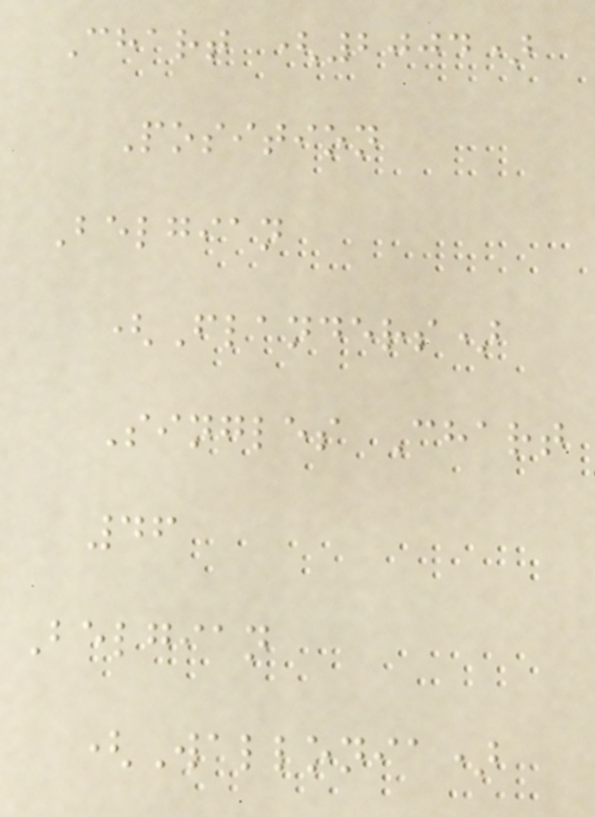Chart (2004)
Position
Belgian
(Flanders)
Singles Chart
46
Belgian
(Wallonia)
